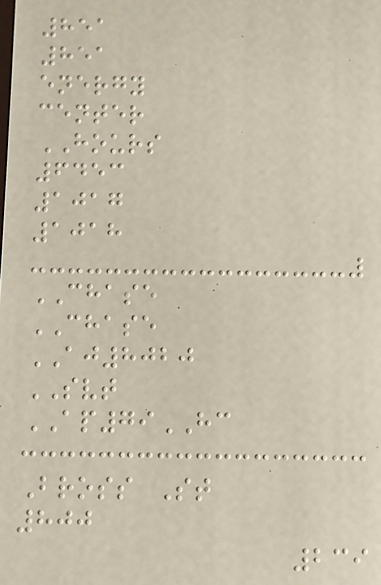851
851
energy
center
HOURS
6453
1017
1018
CHASE
CHASE
AJ8020
SVT
AP79HC
Bross St
800
239
